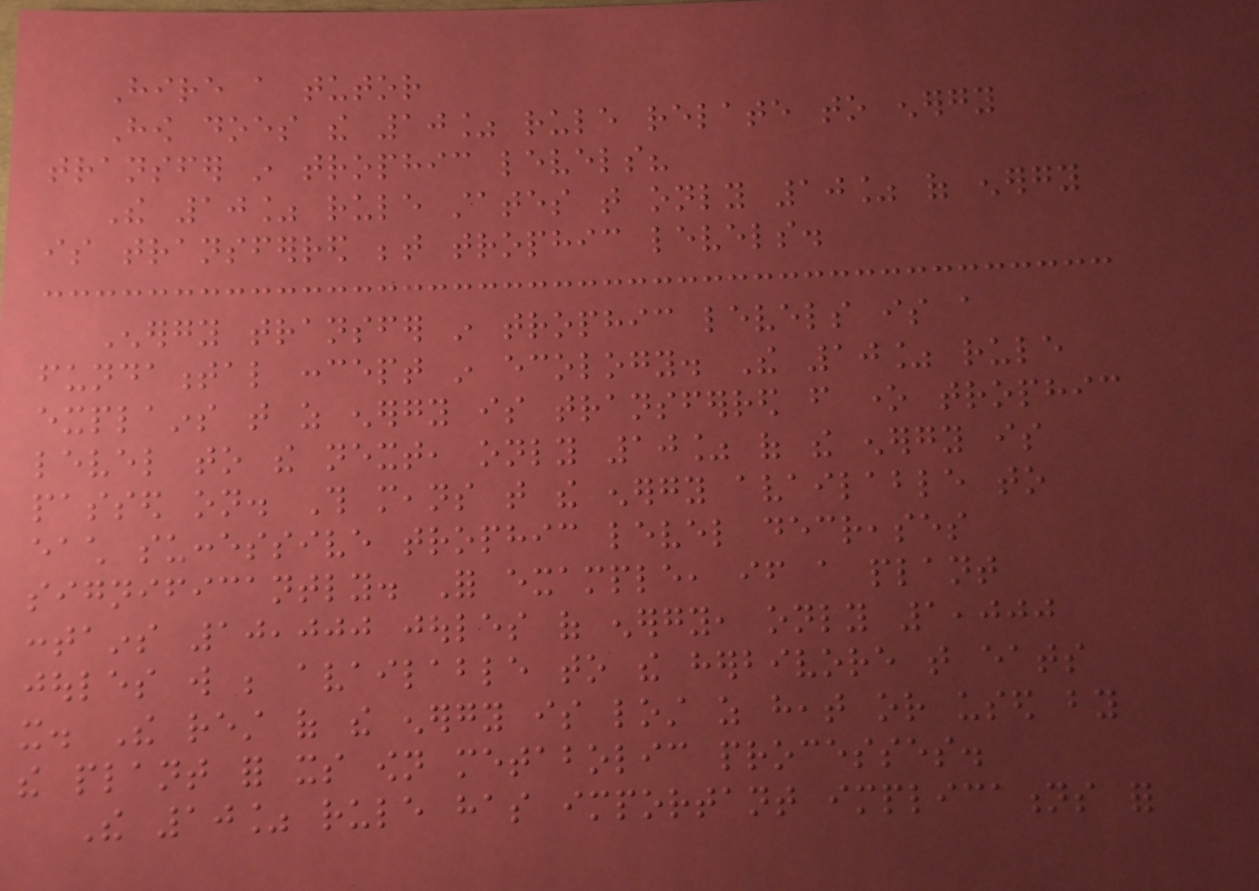Hire a tutor
How does the 10% rule relate to energy
transfer in trophic levels?
The 10% rule states that only 10% of energy
is transferred between trophic levels.
Energy transfer in trophic levels is a
fundamental concept in ecology. The 10% rule
explains that as energy is transferred from one trophic
level to the next, only 10% of the energy is
passed on. This means that the energy available to
each successive trophic level decreases
significantly. For example, if a plant
contains 10,000 joules of energy, only 1,000
joules will be available to the herbivore that eats
it. The rest of the energy is lost as heat or used by
the plant for its own metabolic processes.
The 10% rule has important implications for
